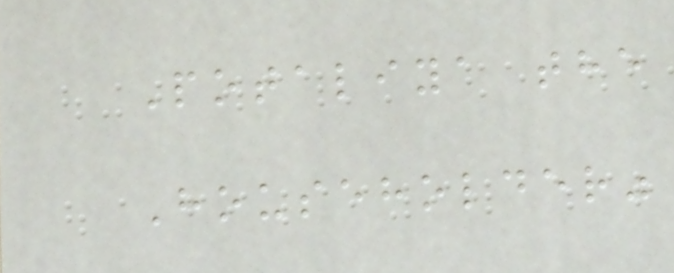Potaliya the
Householder"
